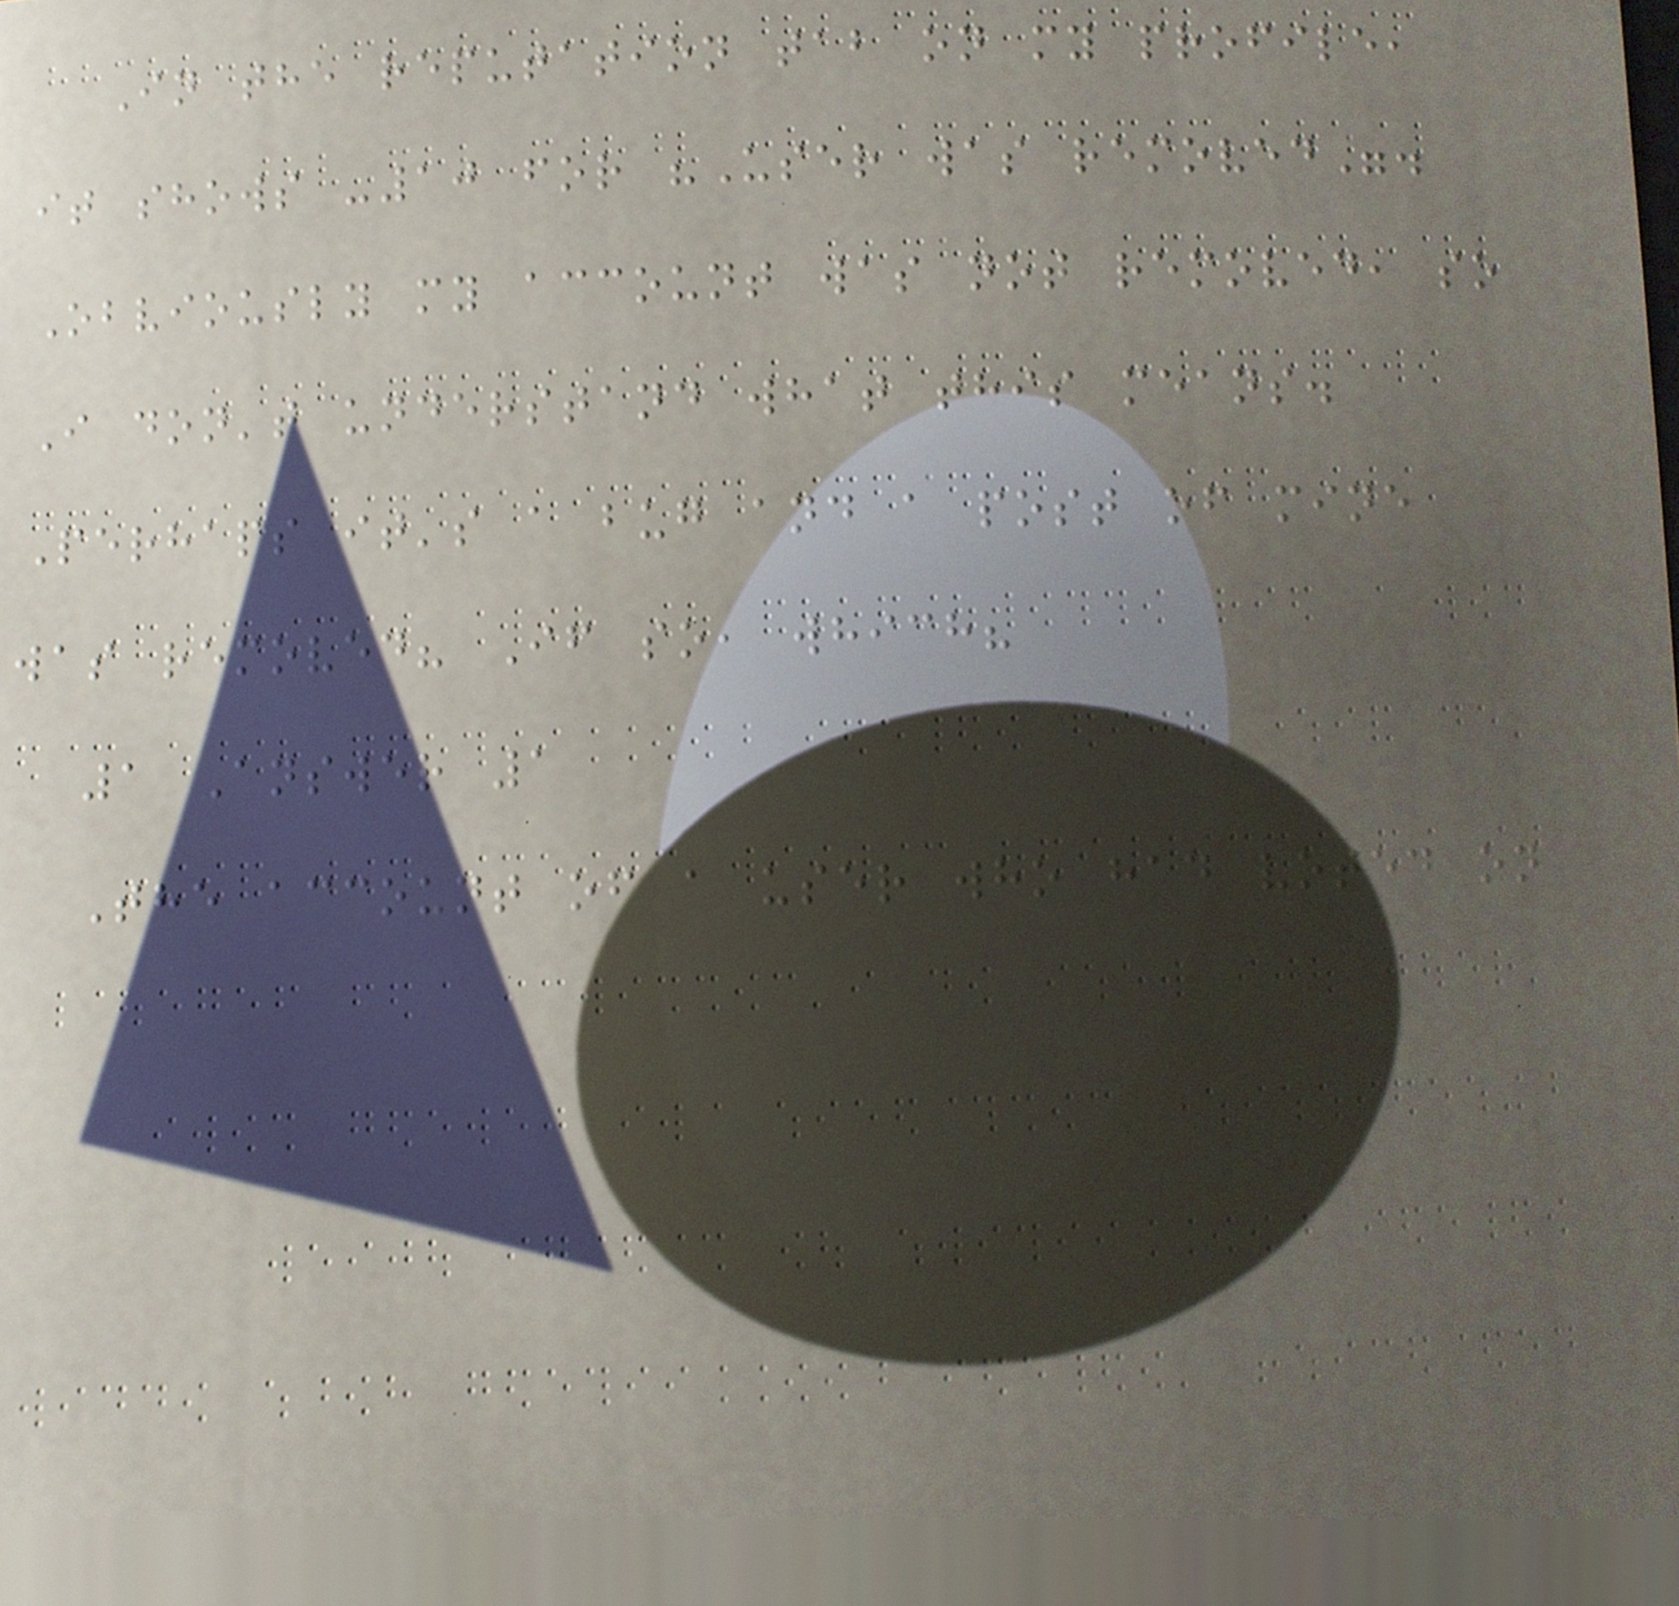In the reputation tab on my profile,
it shows -10 for "User was removed".
Obviously my account was not removed, so
I don't understand what this means.
Perhaps it's a bug and a post of mine
was removed? If so, which?
1 Answer 1
The account of a user who had voted on
